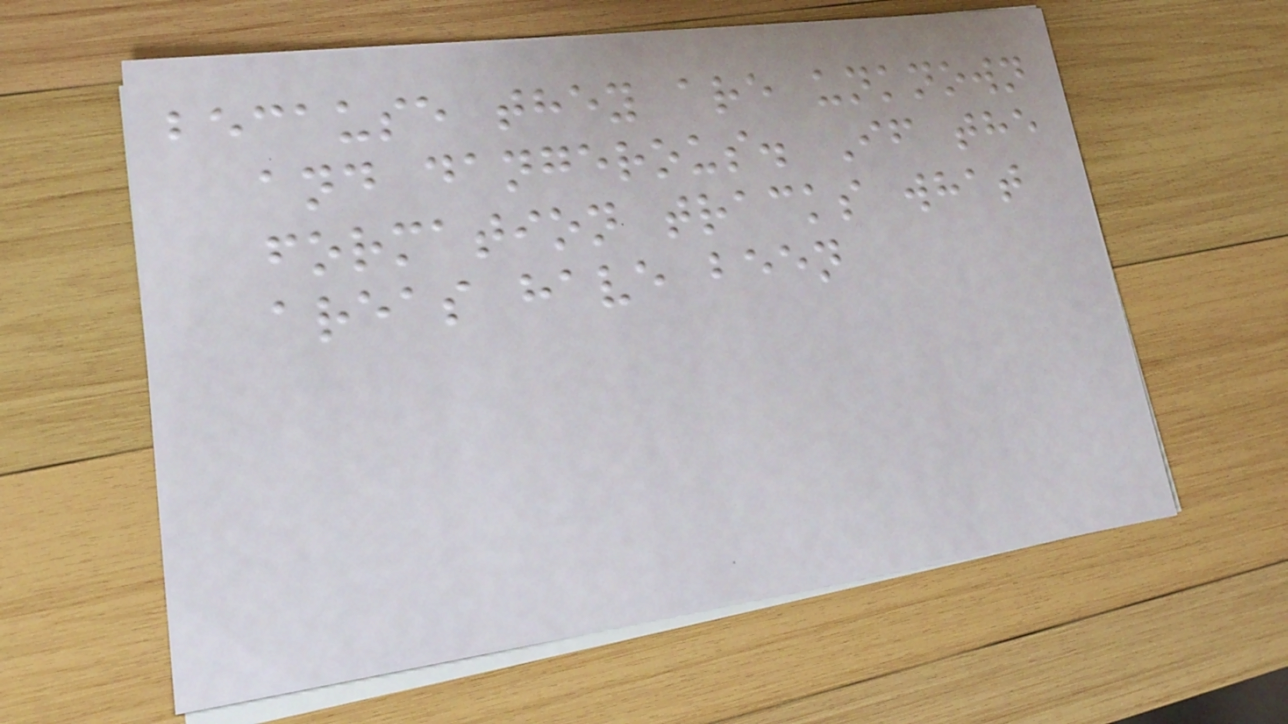because they are unknown
and dangerous. If the
formation tracks what
areas have been
